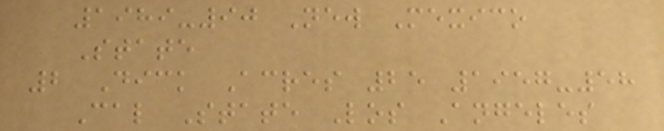1989-90 New Mexico
State
2 Dick Acres 25 1957-58
Cal State Los Angeles
